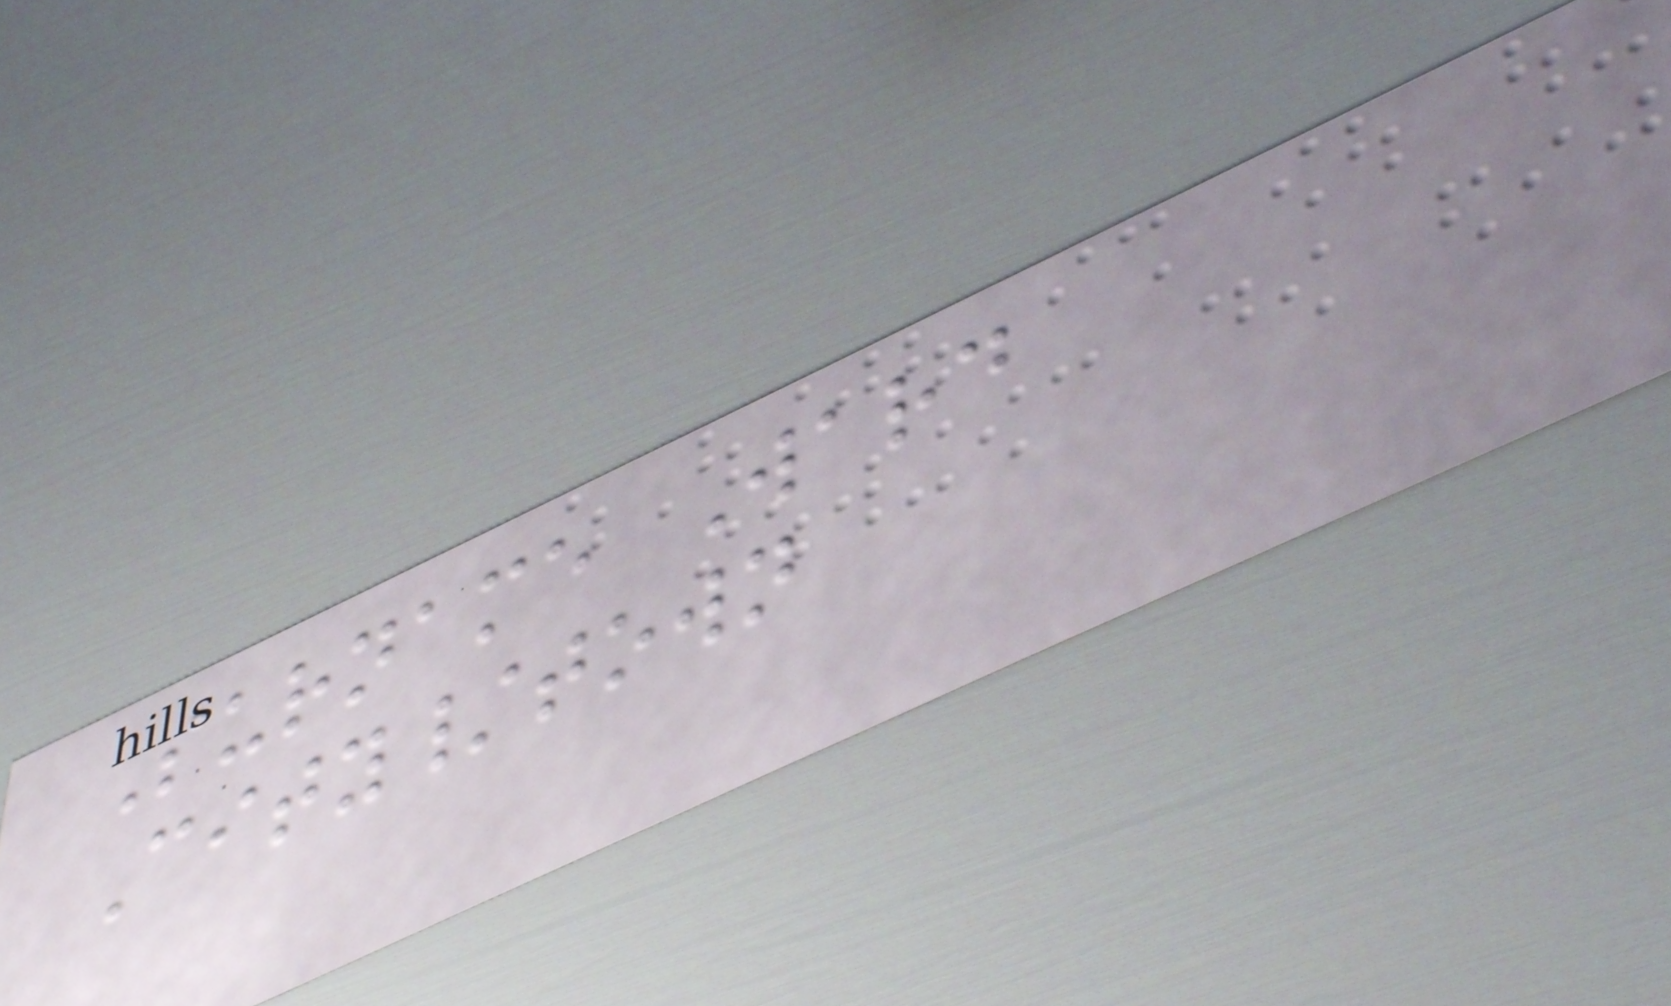Surname Ward
City/town
